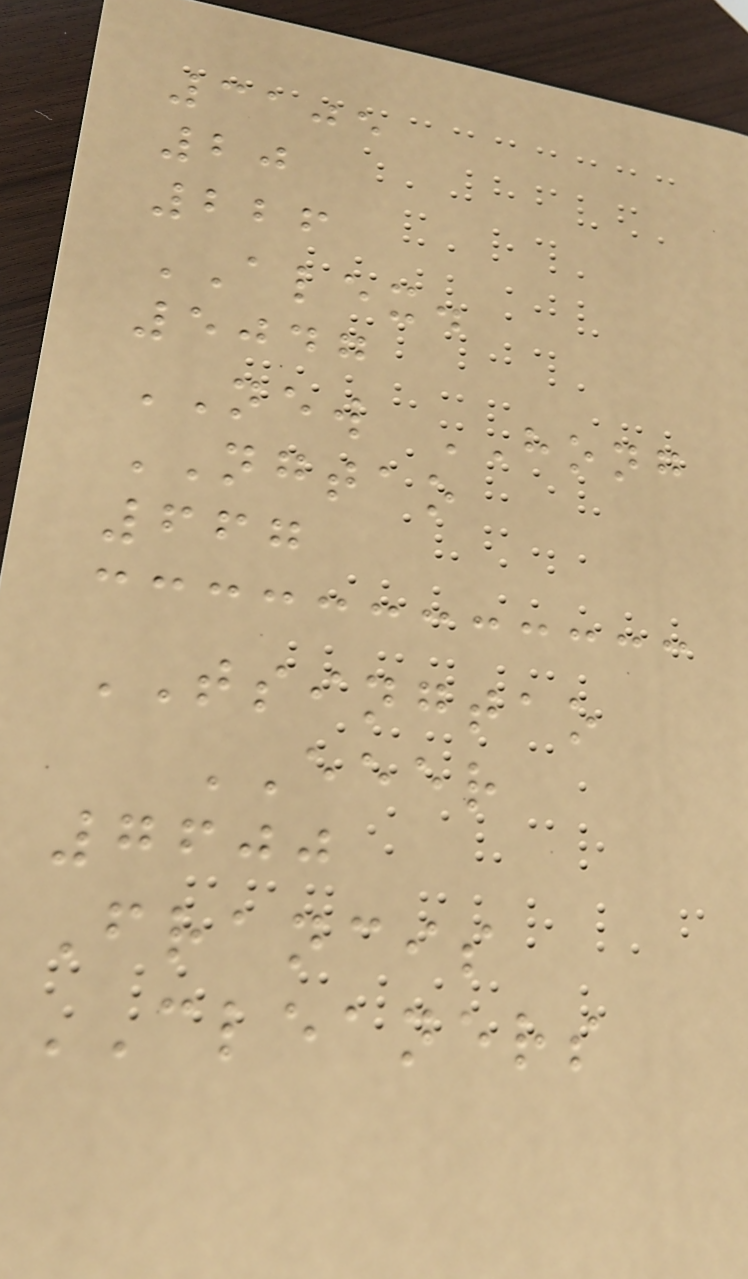3105
20
226
ALEX.
5047
NEW HONG
NGTAO
667
TSINGTAO
EEER
7600
Francis
CLEANERS
